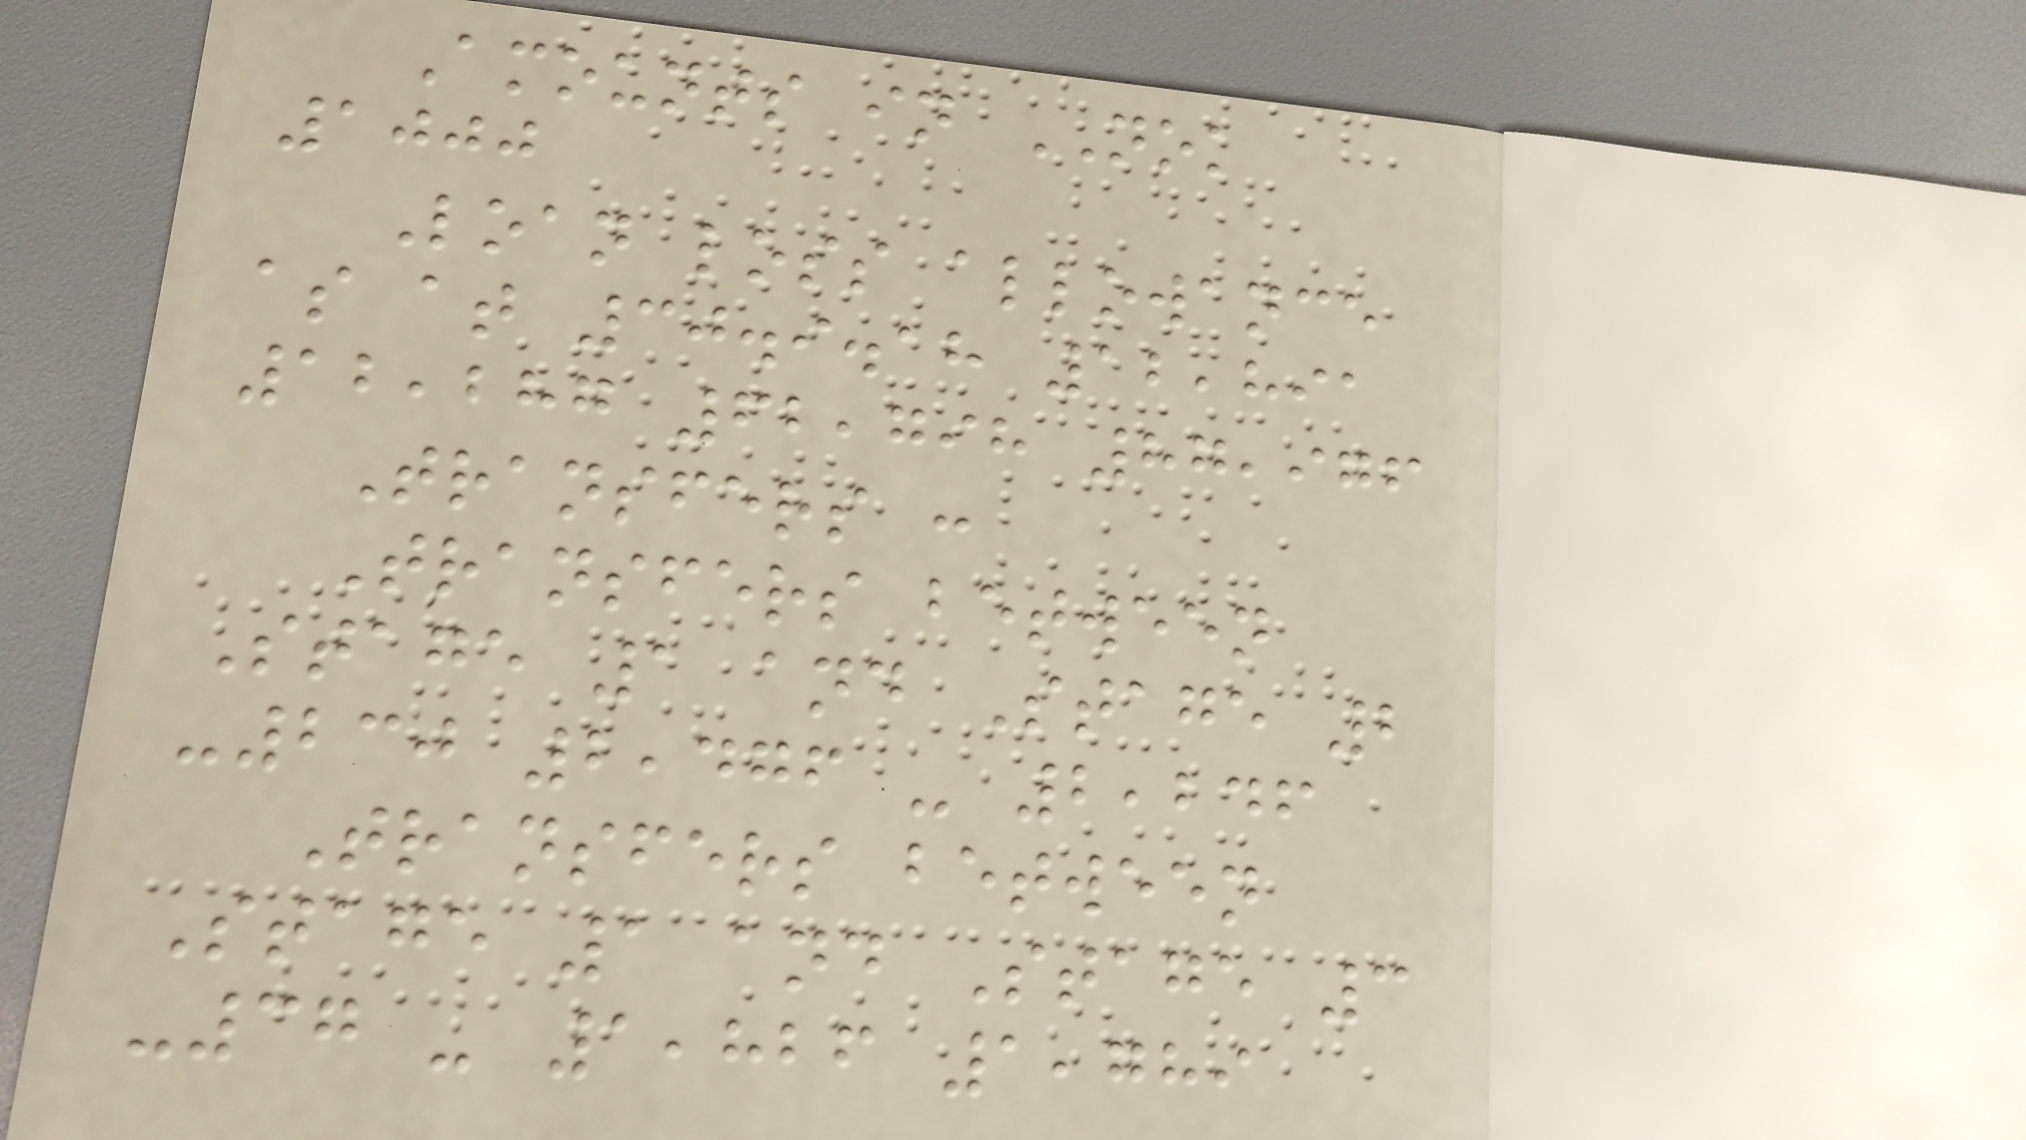Amounts in NOK
1000
Loan loss allowance
as at 30.9.18 12,891
12,287 62,798 87,976
Transfers :
Transfers between
Stage 1 and Stage 2
-230 2,476 - 2,246
Transfers between
Stage 1 and Stage 3
-37 - 1,826 1,789
